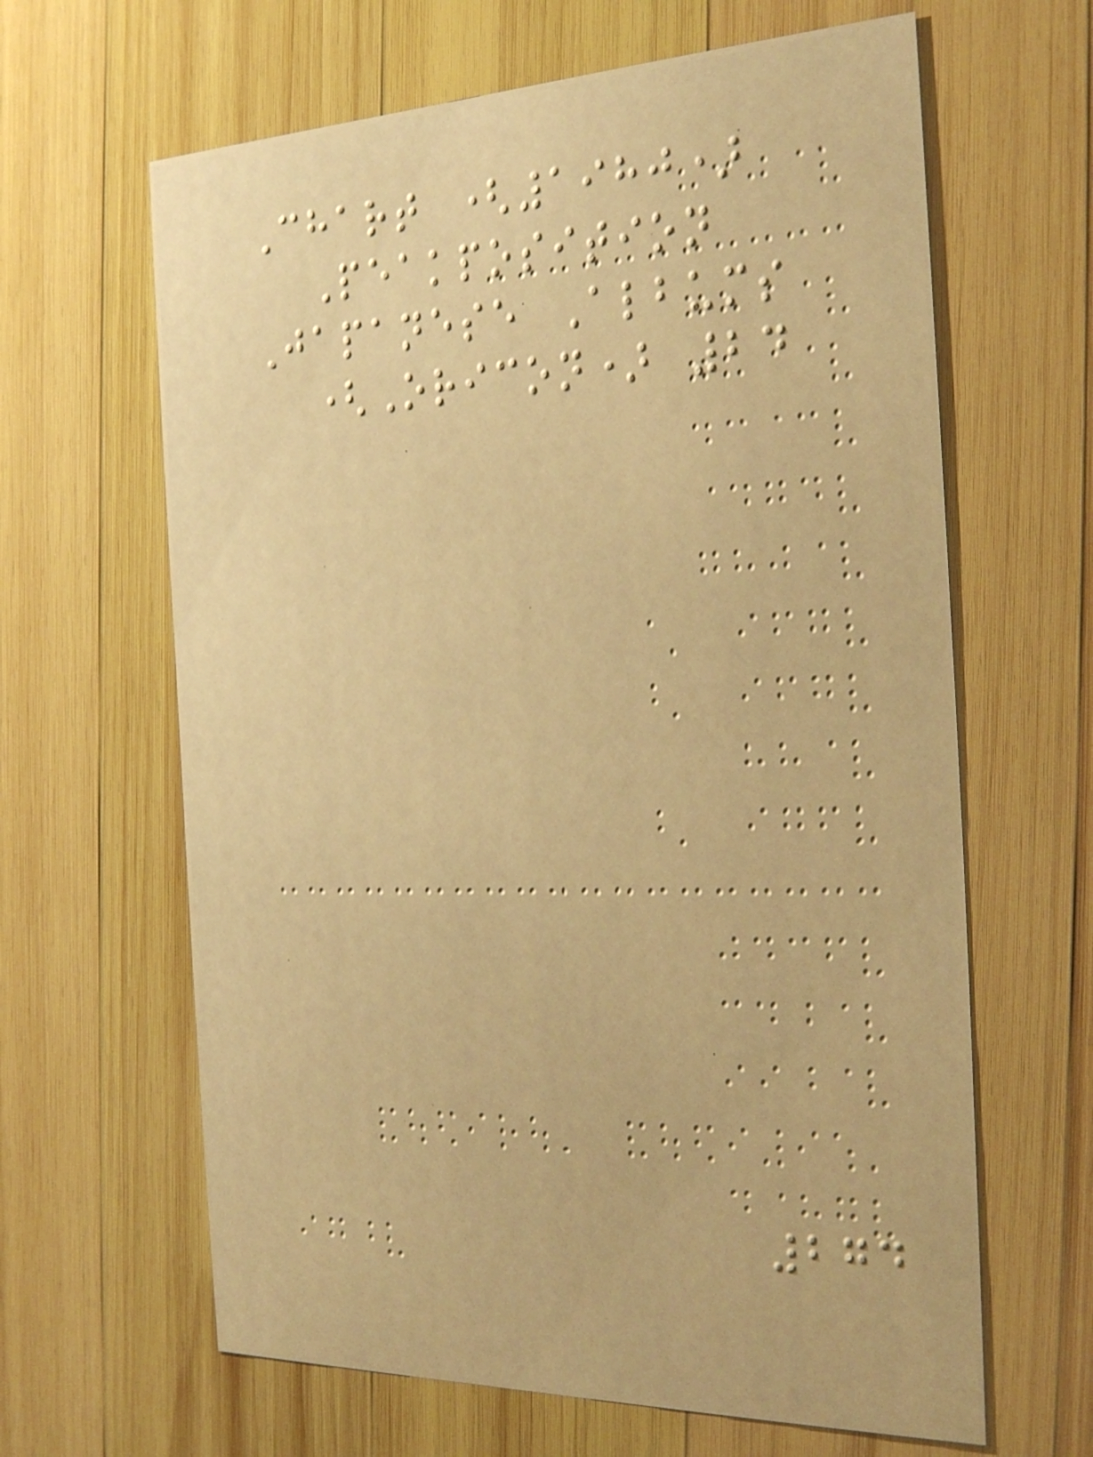Chart (1980)
Peakposition
Japanese Albums
(Oricon) 24
274
